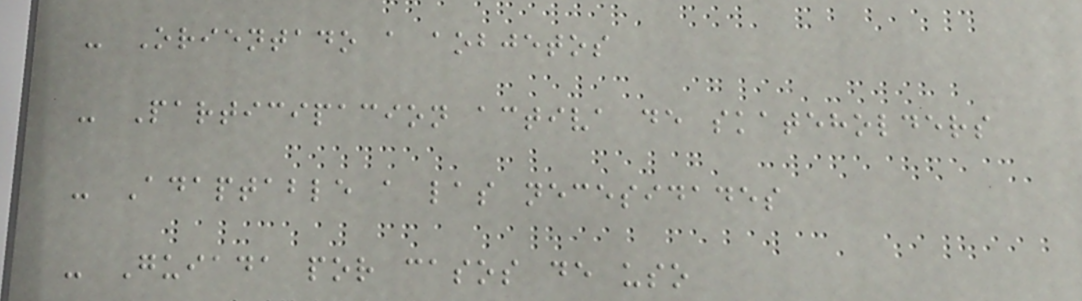- Orientado a aobjetos
- Participacion activa de skateholders
- Adaptable a las necesidades
- Guiada por casos de uso
